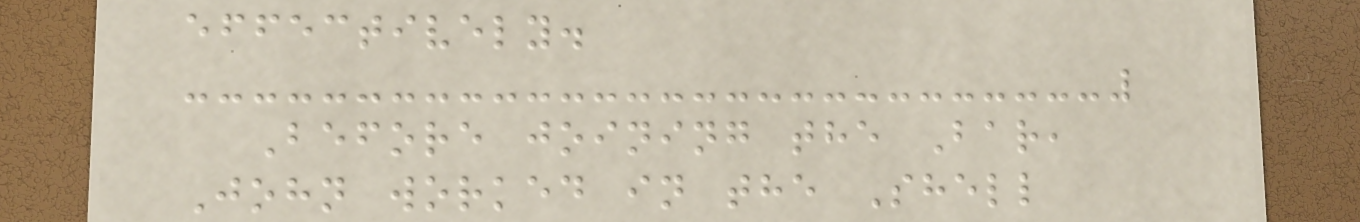effectively.
Before joining the Bar,
John worked in the Shell
